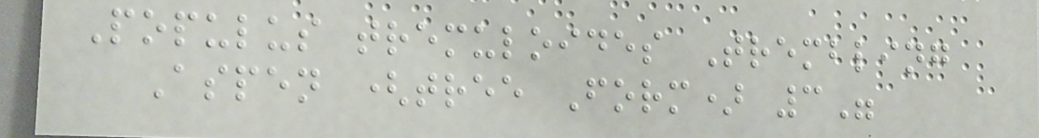Populus tremuloides Trembling
Aspen (tree Form) 3"
